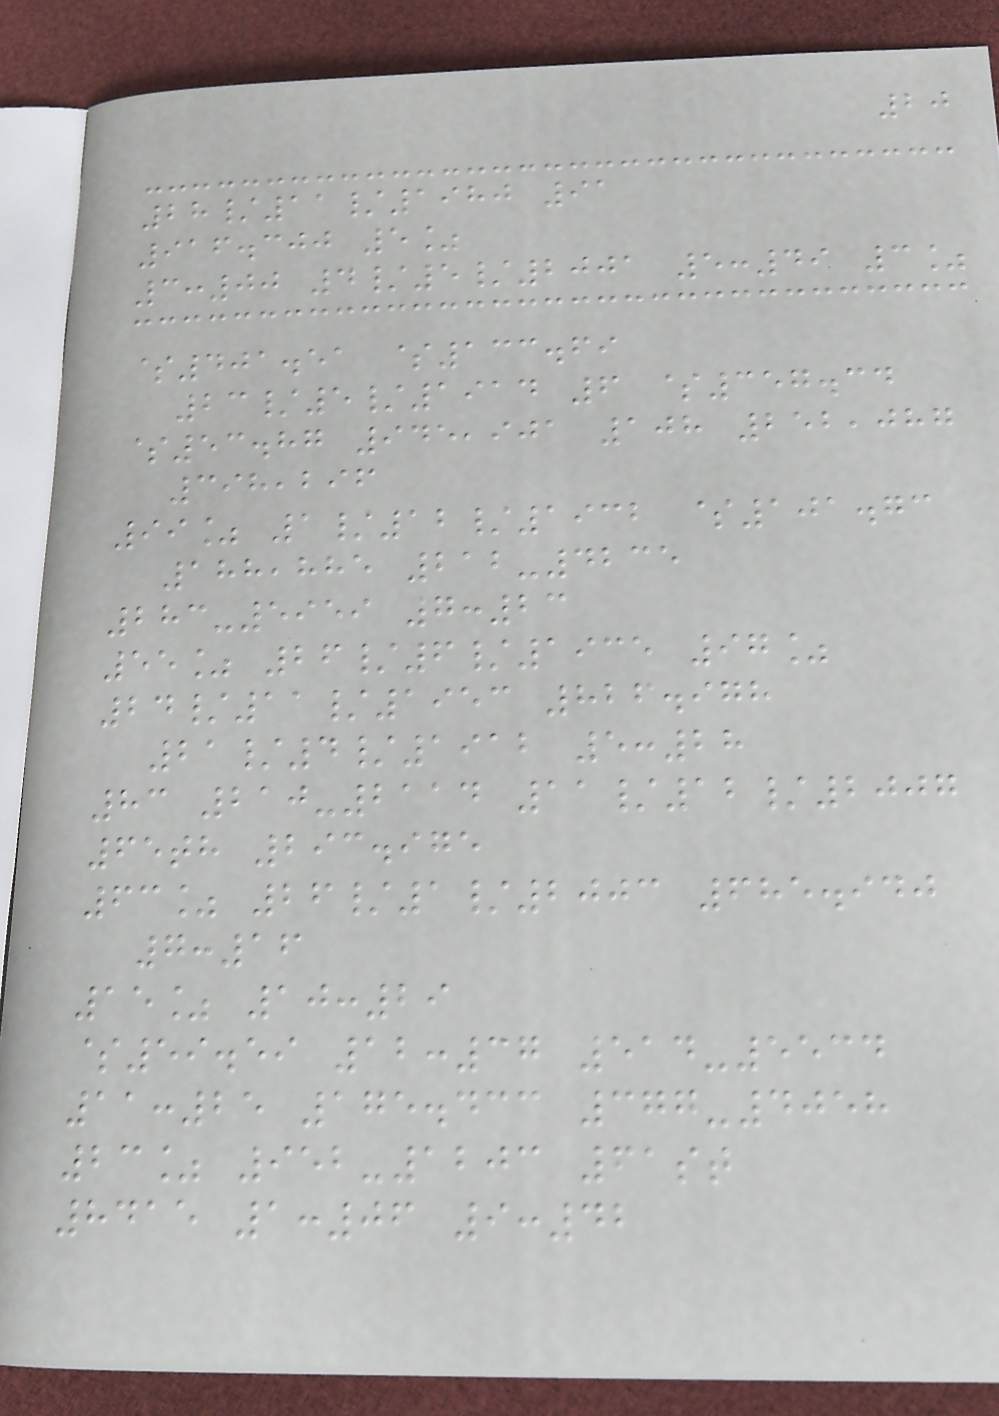20
28/11/1980 91
916.300 5%
3:00 4/5/2001 5:49 3%
$401.51 $133.69
23/5/1914 6 $357.34
$53.87 945,901 108 252,087
398,296
99% 1/12/1932 $101.73
188,885 212-4235
283-5959 7:23
55% 26/6/1935 97%
24/11/1953 826.978
21/4/1912 5:28
83 210-2114 11/12/2007
65th 293.975
63% 26/1/2003 685.940
7:16
15% 10:29
$59.59 12:37 514-5534
11:25 175.433 377-4058
23% 952-1203 61st
8415 1:06 9:42
